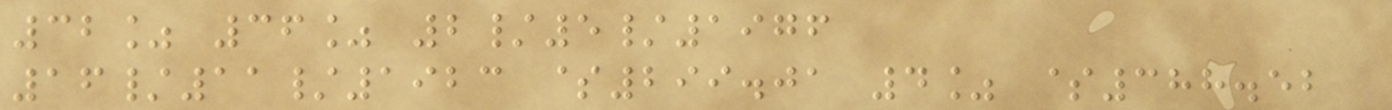32% 36% 2/5/1976
16/11/1923 $299.01 4% $388.52
